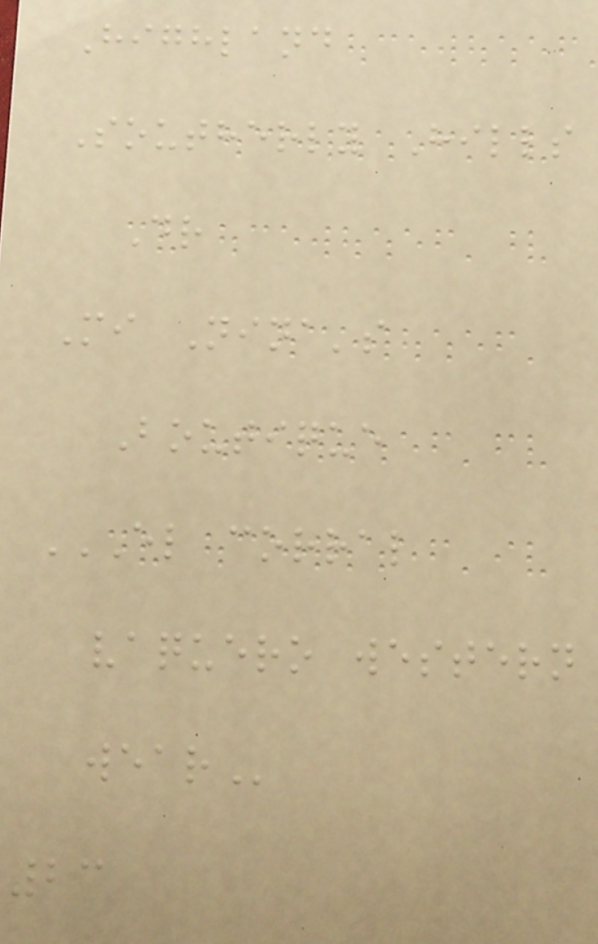Highland
Southerly Hills
Dr
Mi Nina's
Boutique
EL CORRAL
VAQUERO WESTERN
WEAR
23
